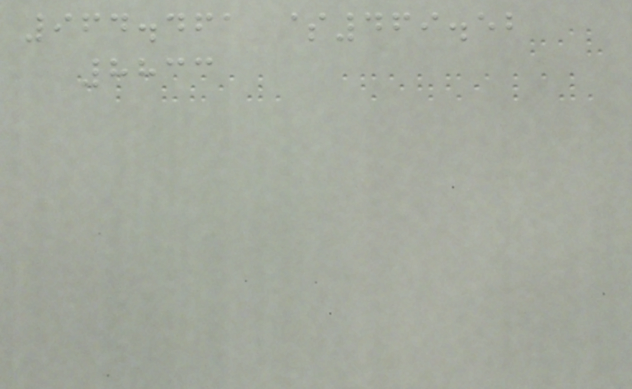964.461 $469.52
8833
